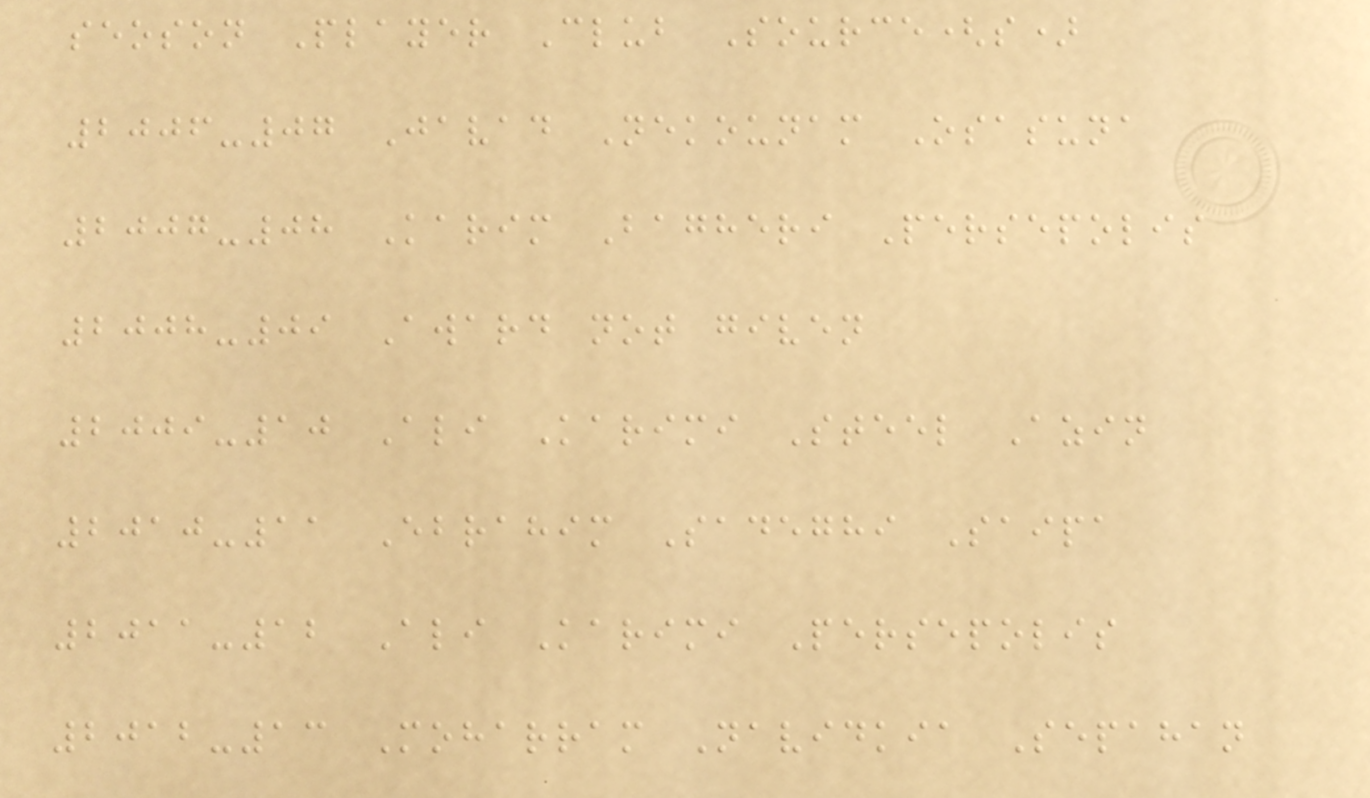seoson Player Club Source(s)
2006-07 Javad Nekounam Osasuna
2007-08 Karim Bagheri Persepolis
2008-09 Award not given
2009-10 Ali Karimi Steel Azin
2010-11 Ebrahim Sadeghi Saipa
2011-12 Ali Karimi Persepolis
2012-13 Moharram Navidkia Sepahan
